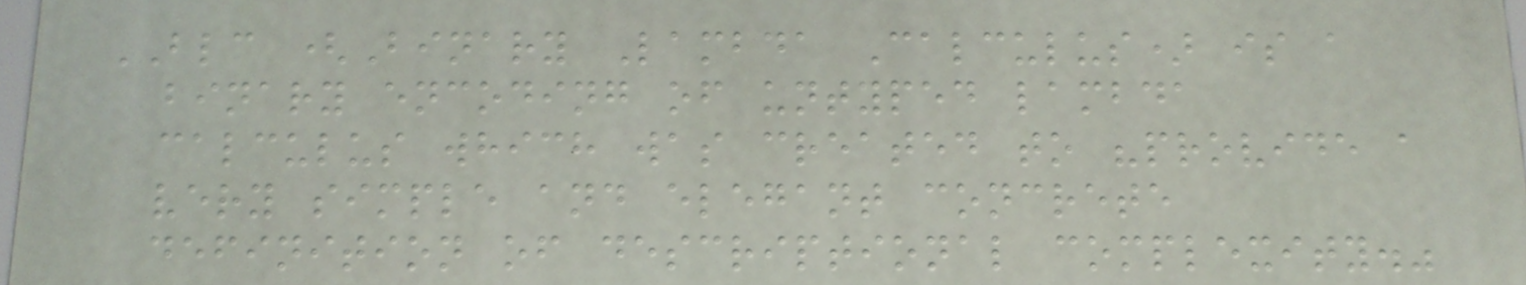BLC (Binary Lambda Calculus) is a
binary encoding of untyped lambda
calculus which was created to "provide a
very simple and elegant concrete
definition of descriptional complexity."
